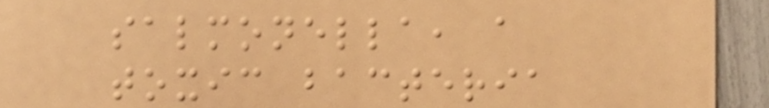salmonella, a
toxic bacteria
